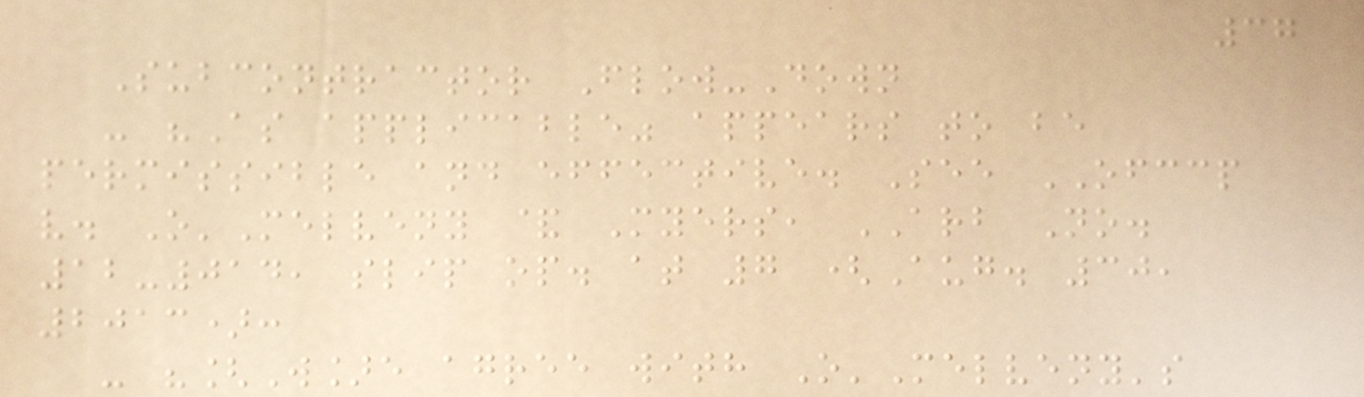37
Subcontractor Flow-Down
- "As applicable" appears to be
permissible and effective. See OFCCP
v. O'Melveny & Myers, ARB No.
12-014, slip op. at 7 (Aug. 30,
2013):
- "[W]e agree with O'Melveny's
